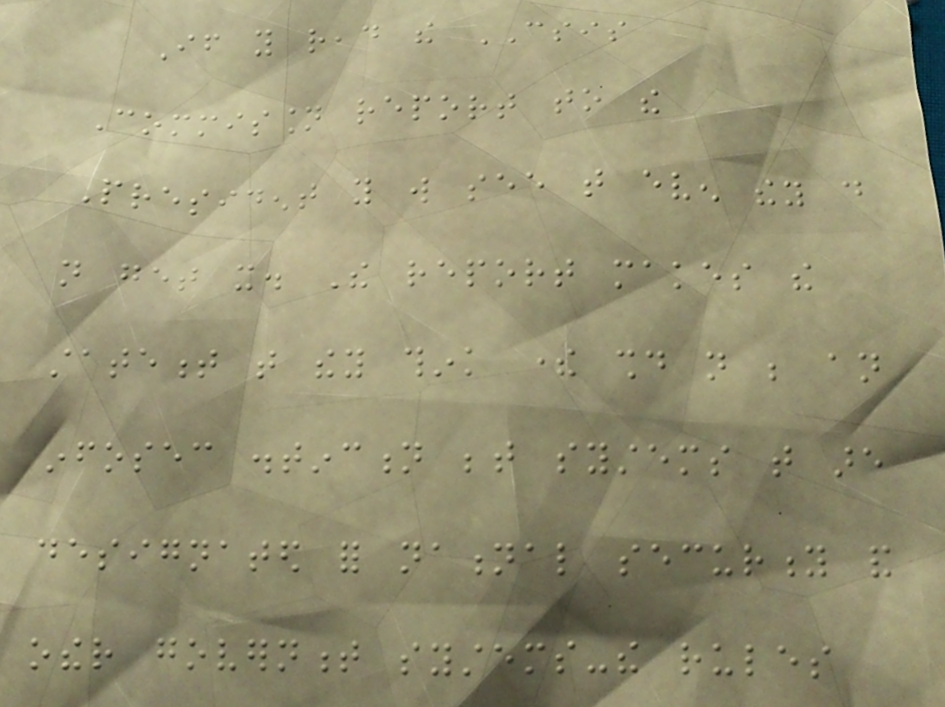If you read the CSIS
Commission report to the
President you will see that even they do
not get it. The report makes the
statement that they think there should not be an
infosec distinction between systems that are
designated for national security and
other government systems-the rules
